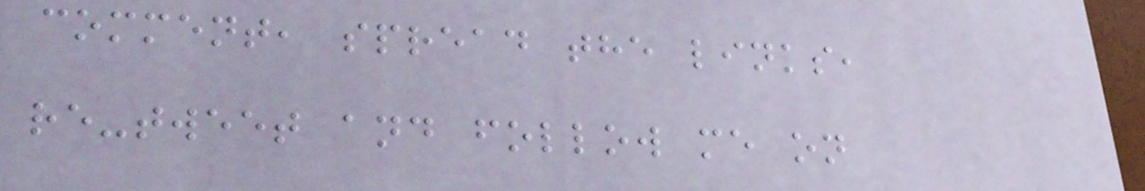comment, spread the links,
re-tweet and follow me on
